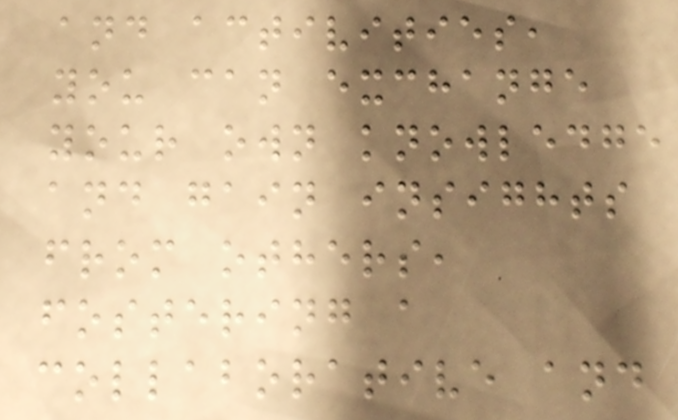and activities,
you can exchange
your own knowledge
and gain insights
from others,
fostering a
collaborative and
